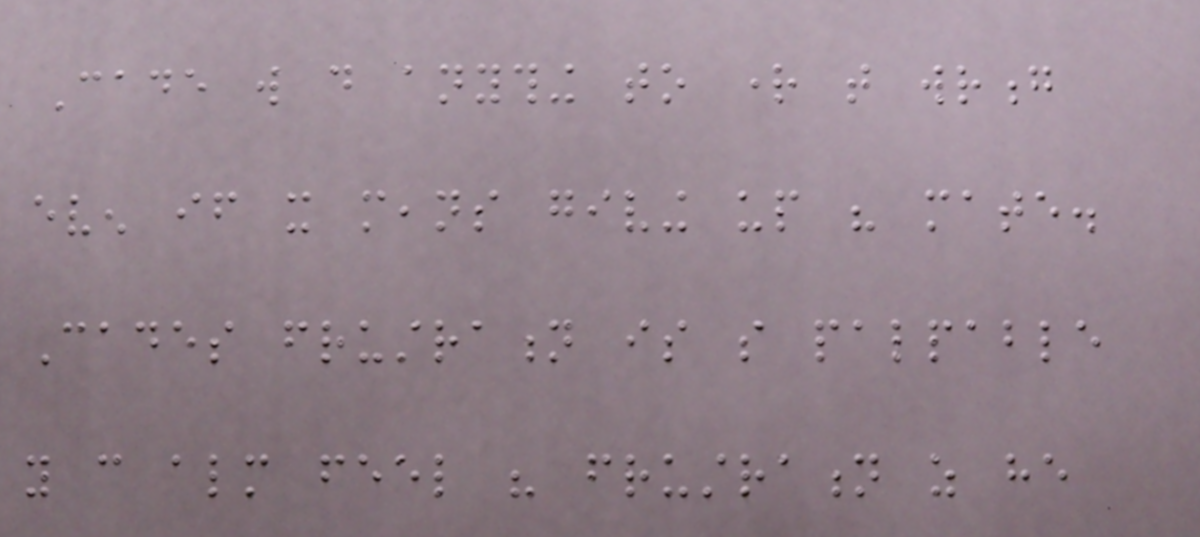Cade will do anything to right that wrong
even if it means giving up his mate.
Cades frustration is so palpable
you can almost feel his frustration as he
